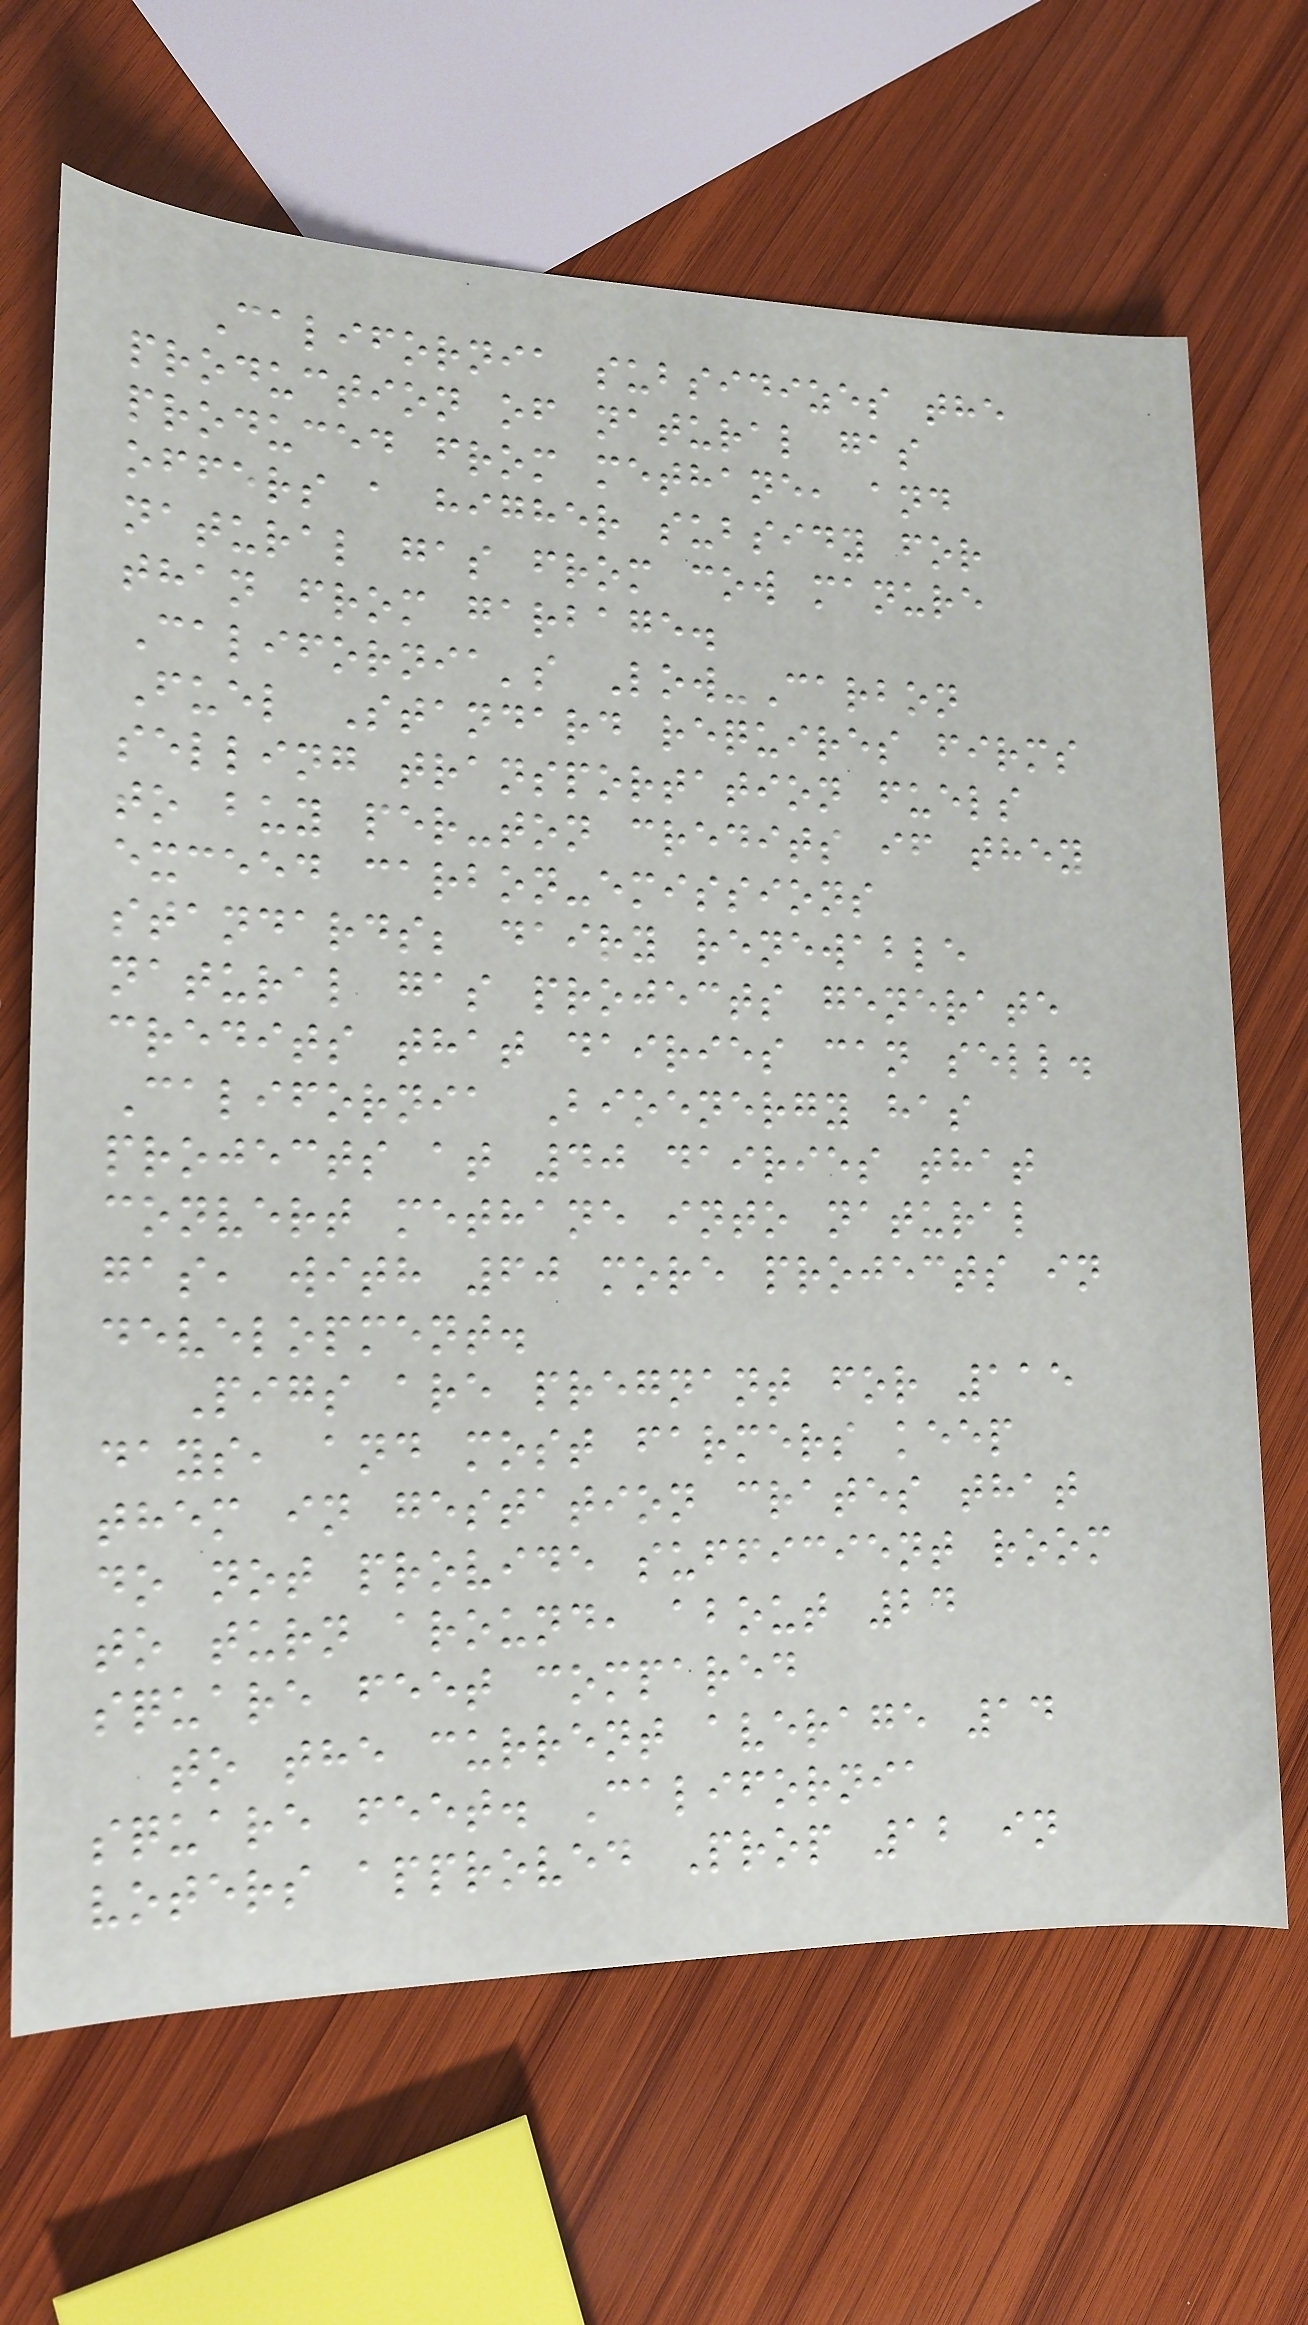California subsidizes the
production of natural gas
produced from methane, and
offers a higher subsidy for
natural gas from cow manure
than from garbage.
California's Low-Carbon
Fuel Standard requires firms
selling transportation fuels
to buy per-ton credits if they
exceed carbon-emissions
standards; dairy renewable
natural gas projects generate
credits that dairies can sell.
California Bioenergy has
projects at 40 dairies that
convert methane into natural
gas, with 60 more projects in
development.
Pigs are pregnant for 115
days, and most farmers keep
them in gestation crates that
do not provide sufficient room
to turn around, about 24
square feet compared
to the current average 14
square feet. California
voters approved Prop 12 in
